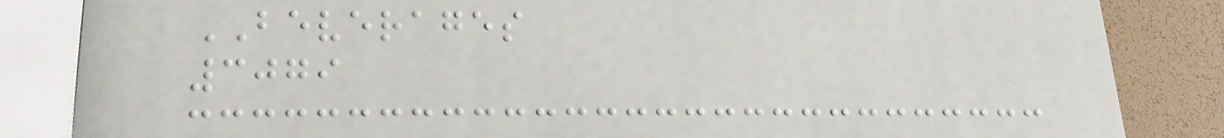BEVERAGES
3079
